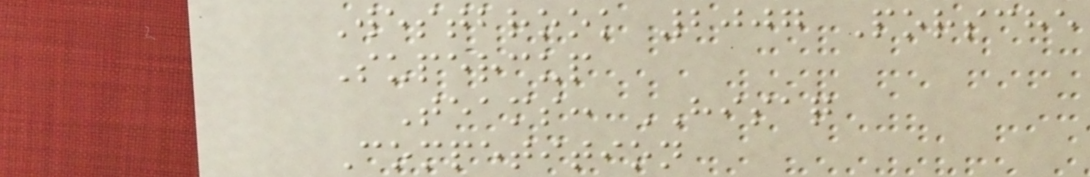Westbrook 2007 Porsche
Supercup
Teams: HISAQ
Competition
